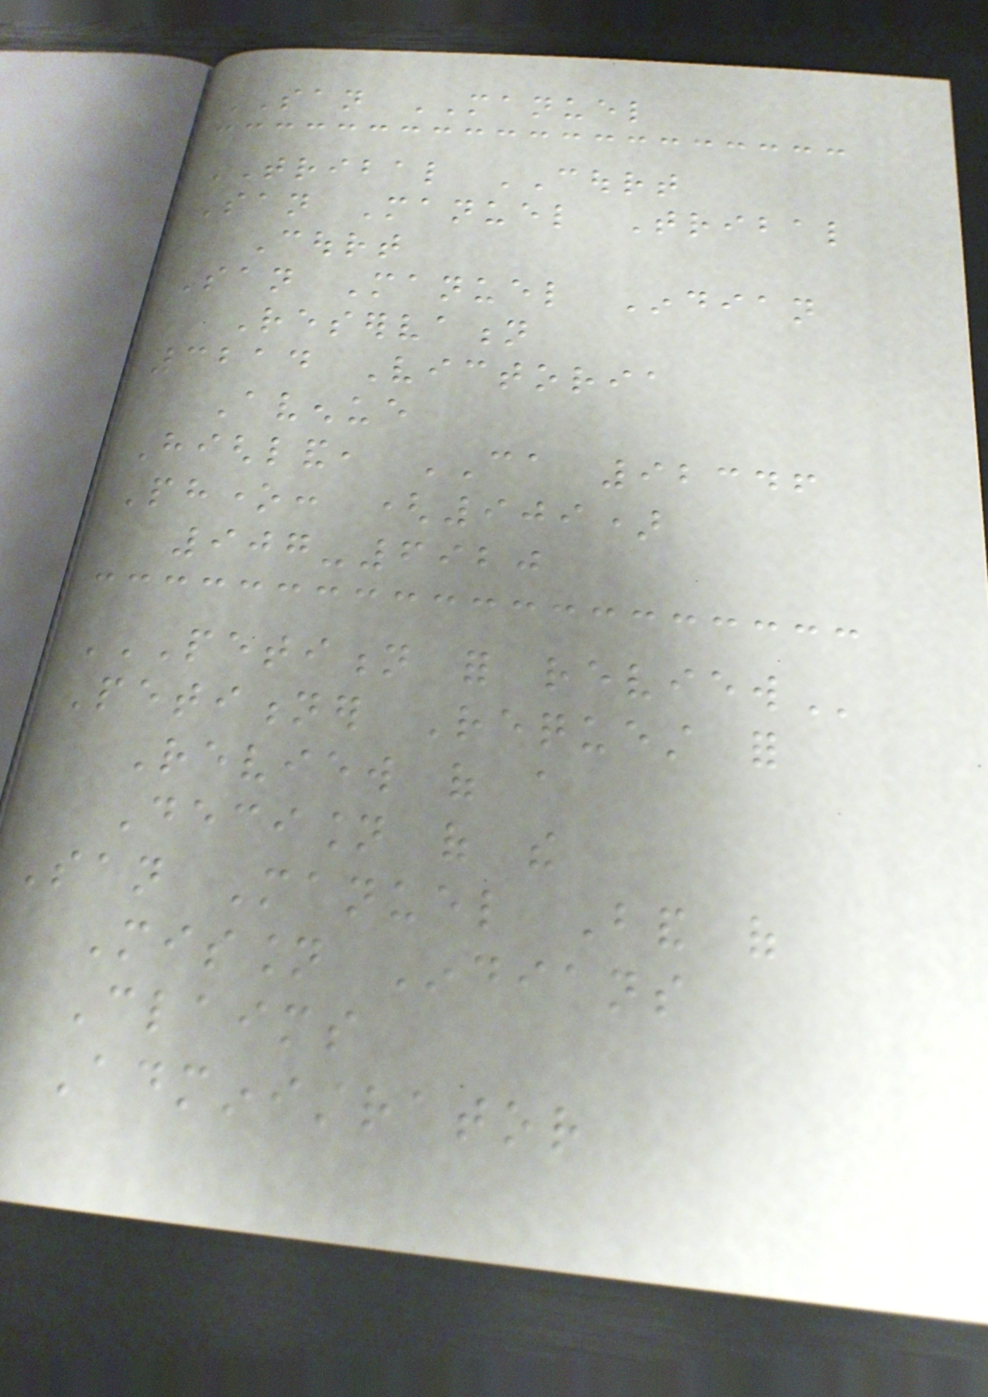SAN MANUEL
TRIBAL COURT
San Manuel Tribal
Court
San Manuel Indian
Reservation
3214 Victoria
Avenue
Highland, CA 92346
Phone: (909)
907-6920
PETITION FOR REVIEW
Petitioner Request for
Review of a
Decision of the
San Manuel Band of
Mission Indians
Claims
Administrator
